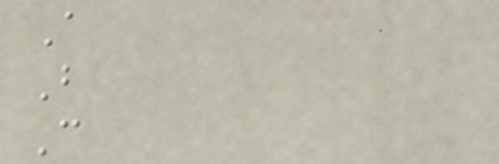A
B
C
